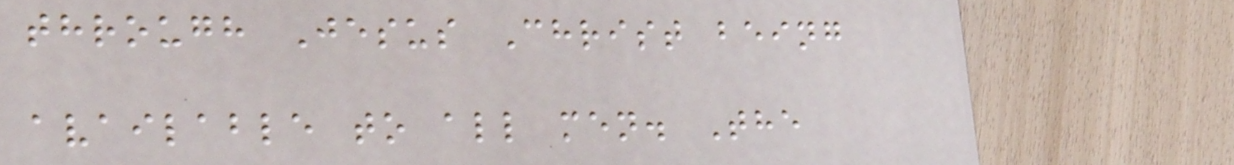through Jesus Christ being
available to all men. The
